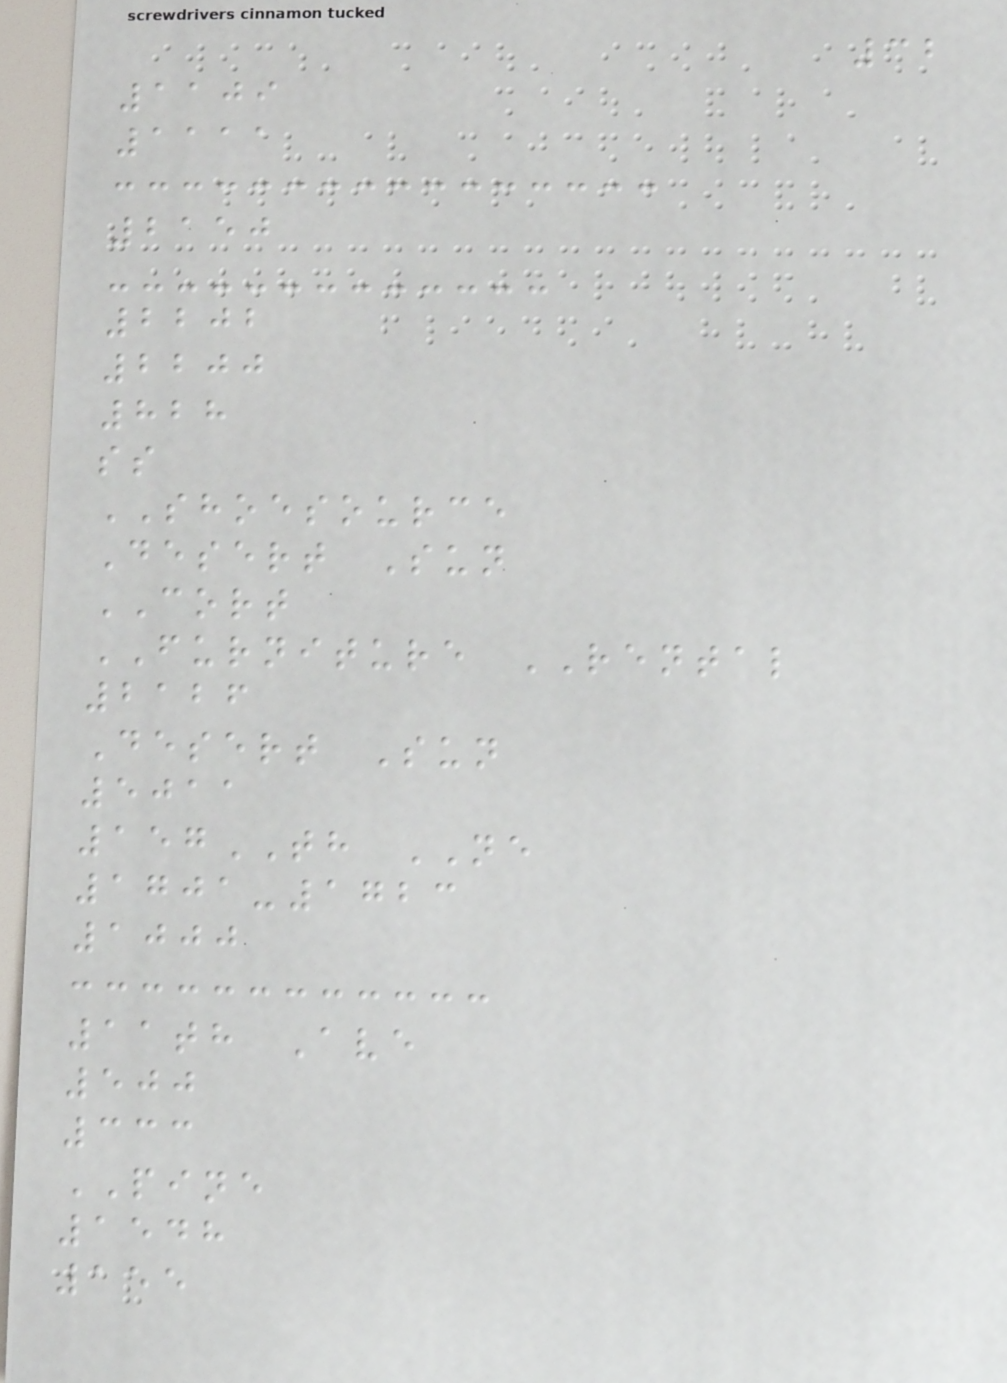32
1109
1111
2150
2202
2200
828
ss
SHOESOURCE
Desert Sun
CORT
FURNITURE RENTAL
2126
Desert Sun
5011
157TH NE
1701-1723
1000
11th Ave
500
333
PINE
1548
155
